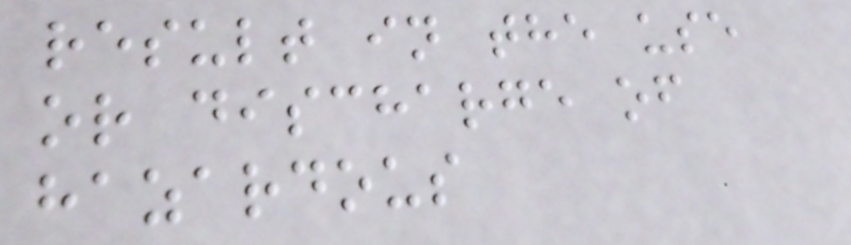result in the use
or discharge of
hazardous
